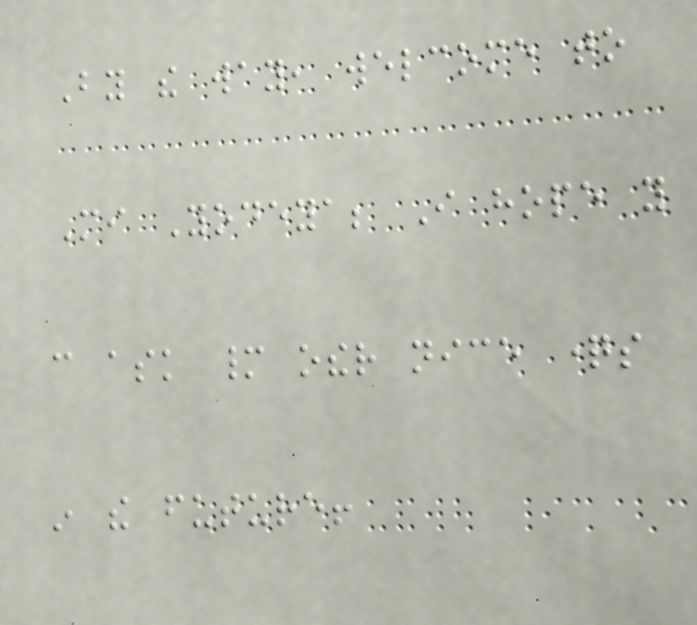By the way, welcome to
Mi Yodeya; I hope you
can ask many other nice questions
in the future!
